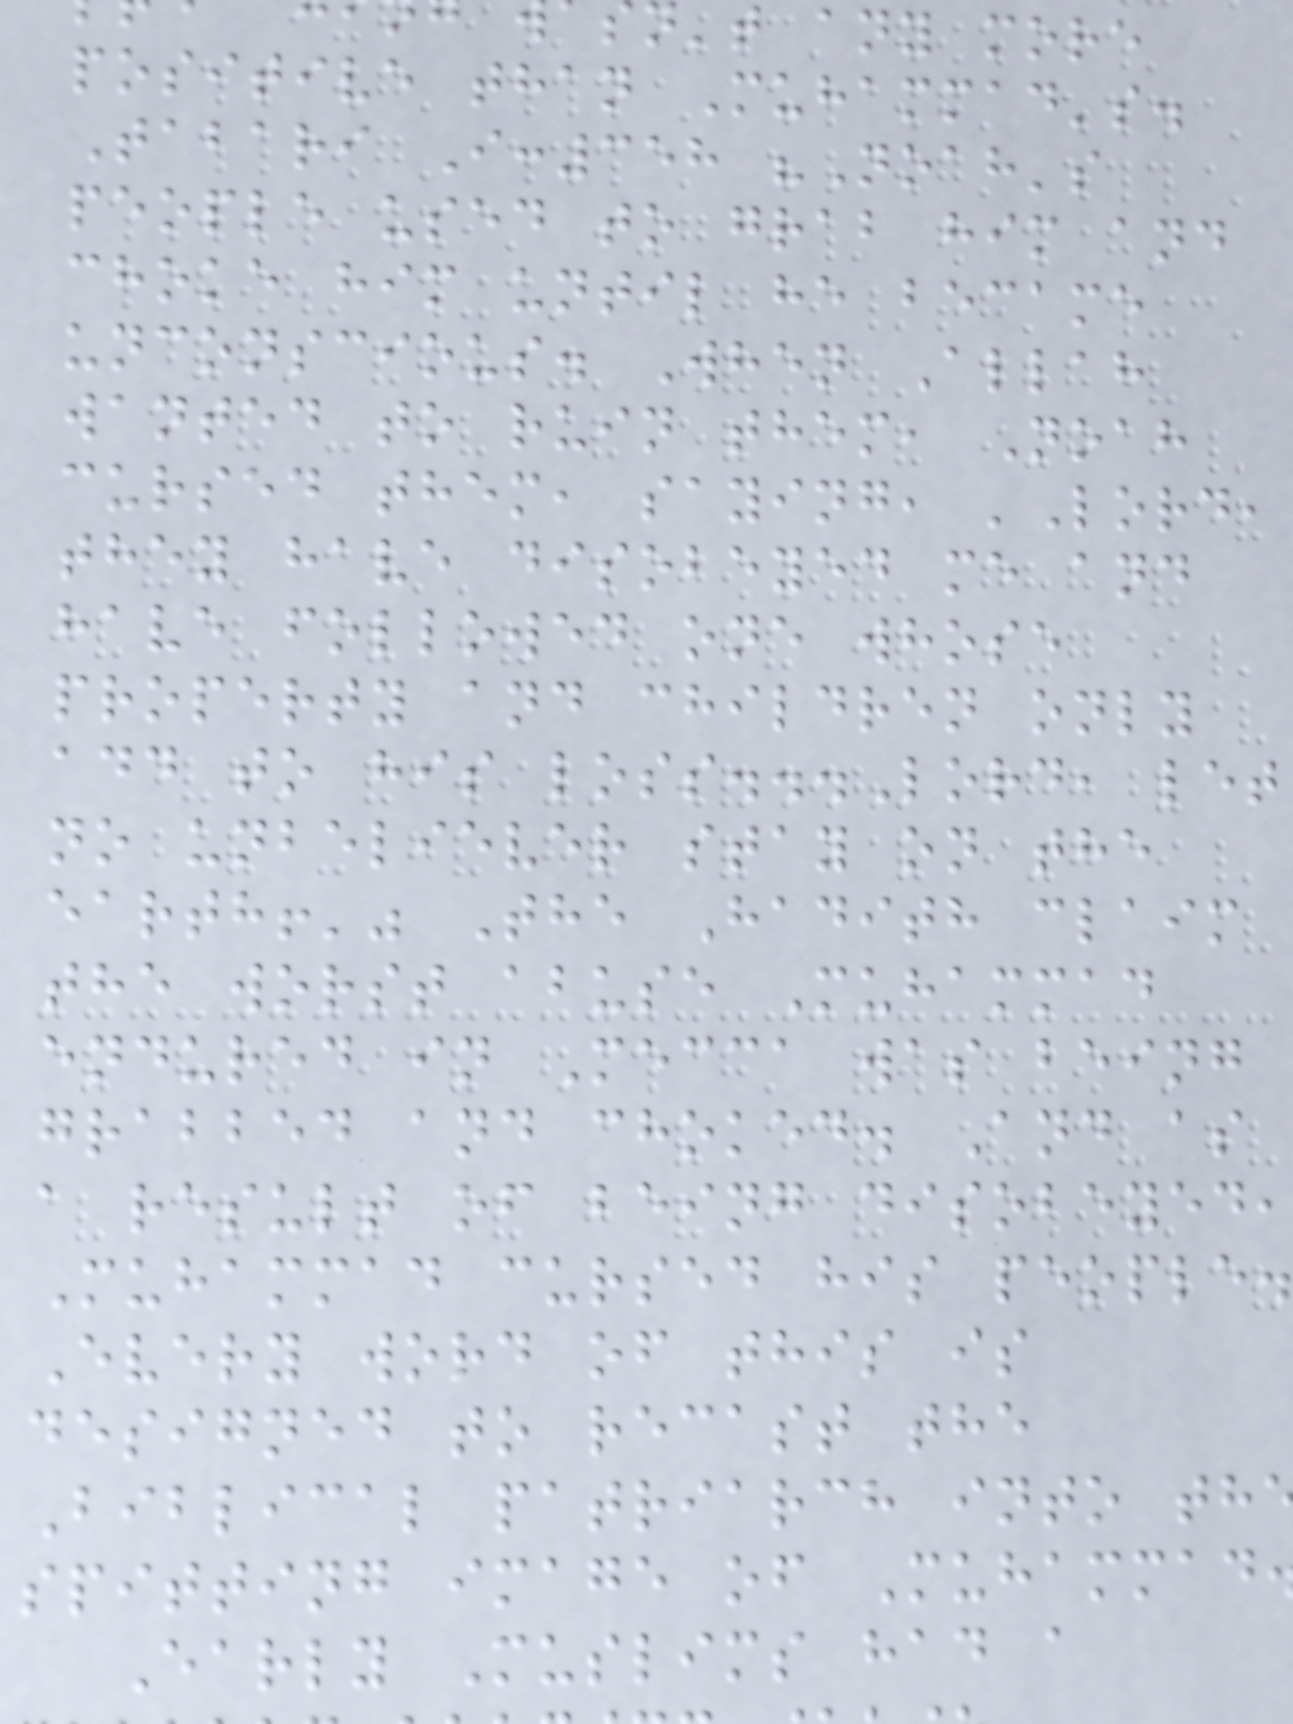n't any more
positive than Muhammad's.
Tabari I:358 "Noah's
people used to grab him and
choke him until he became
unconscious. When Allah
wanted to ruin them, Noah
cursed them, saying, 'Lord,
they have disobeyed me and
have followed one whose
property and children only
add to his loss...Lord, let
no unbeliever stay on the
earth!'" The Hadith claim
the worst abuse Muhammad
endured in Mecca was being
grabbed and choked. And as
a result of being disobeyed,
Muhammad cursed his people.
Every word of this is
designed to recast the
Biblical patriarch into th
spitting image of Muhammad
Early Muslims had a
